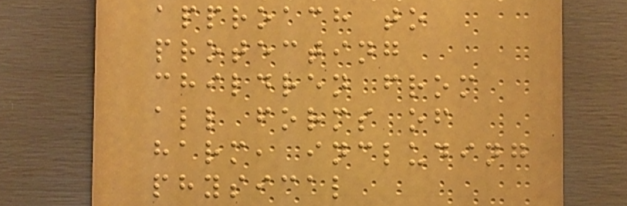approach to
protecting
children from
all forms of
harm, including
physical
